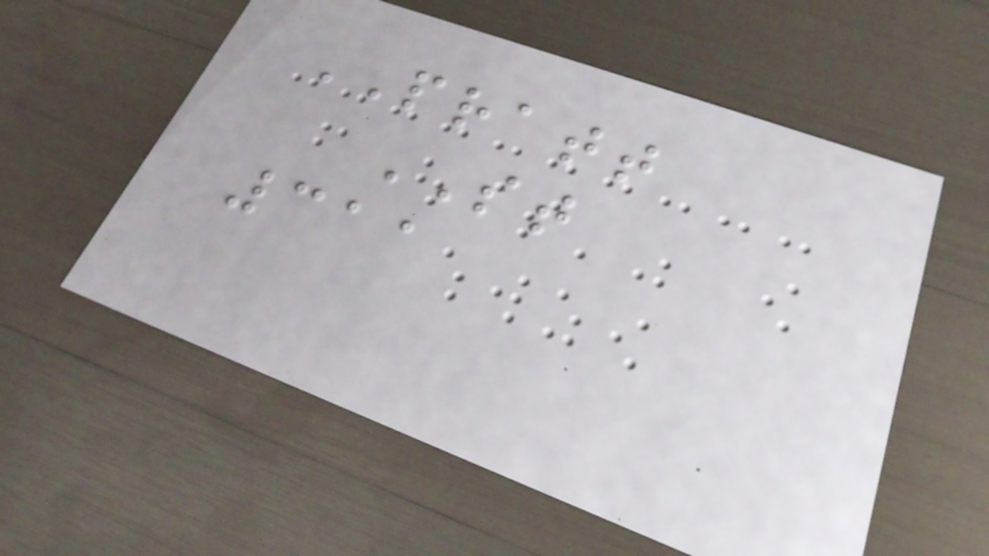PRATT
ST
311
